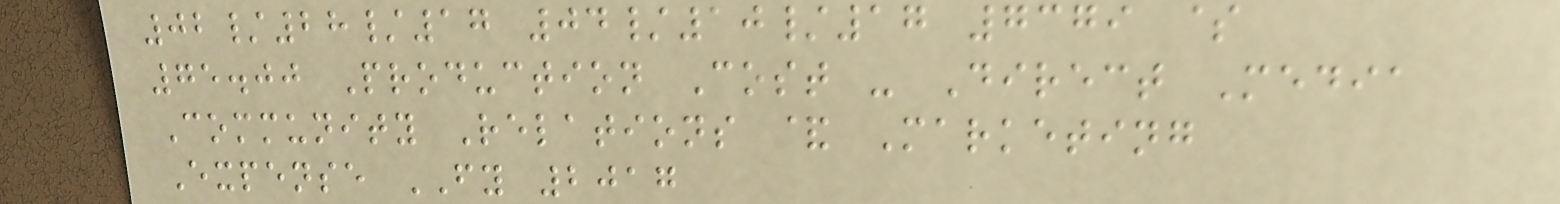02/28/17 04/10/17 7379 $
75.00 Production Cost - Direct Media
Community Relations & Marketing
Expense FY 2017
